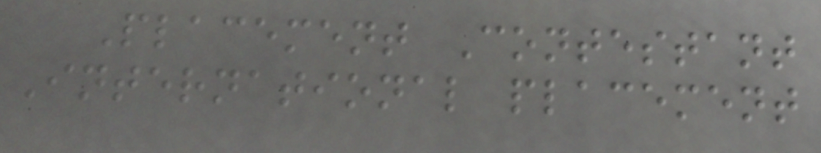Placement Contestant
International placement
